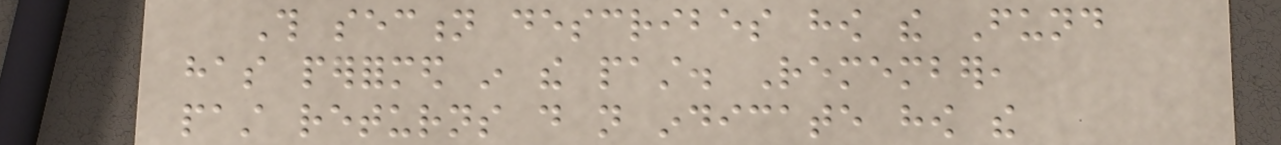This section describes how the Fund
has performed in the past. Remember,
past returns do not indicate how the
